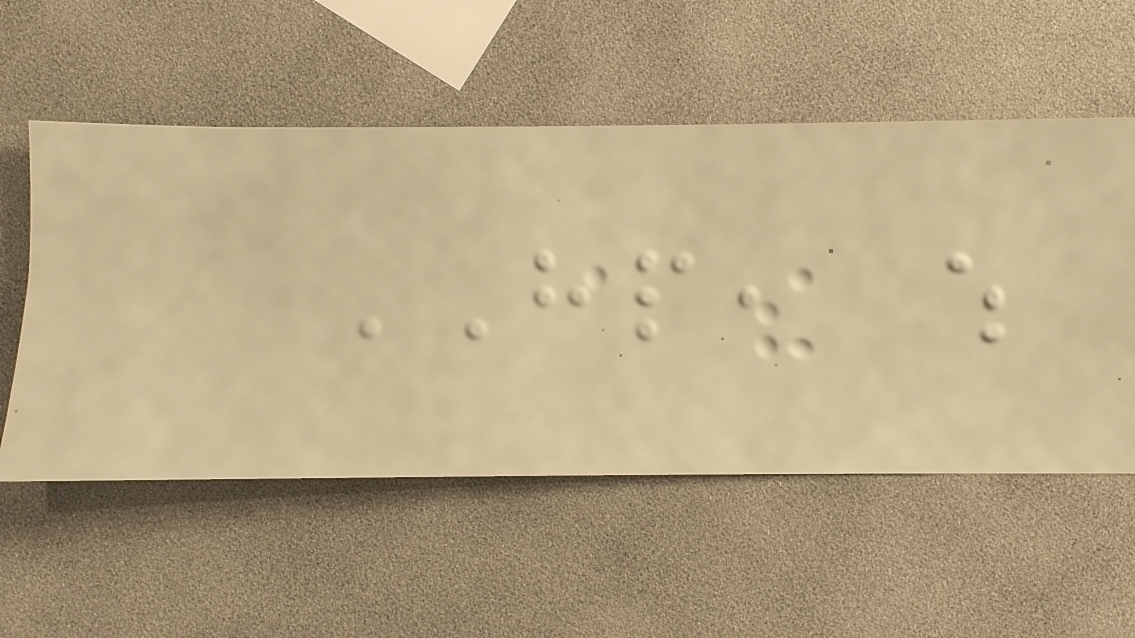HP, which
